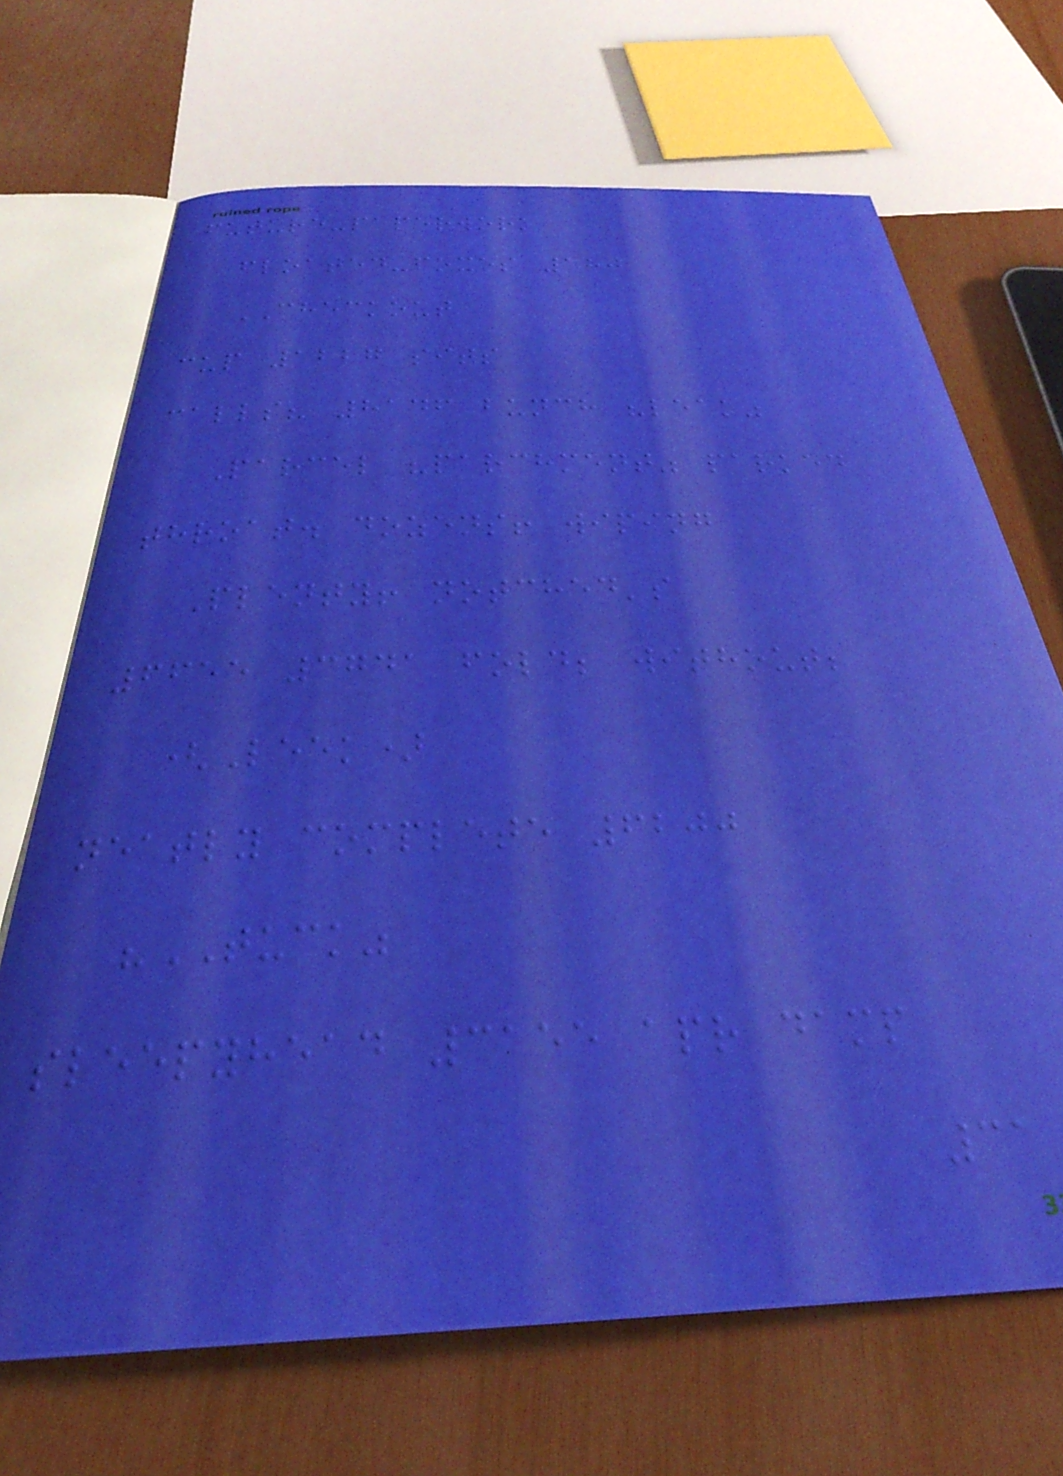future-paperwork
floated-foxes 180
CHECKOUT
cup 1227 sits
calls? 8146 bunch "leak"
Parcel "parchment" parked
throat. dozens! wiping
Plenty! notched's
6655 3741 fold; without;
(Leek)
neatly complete 6200
"TUCK"
sleepyhead 3155 apr damp
31
